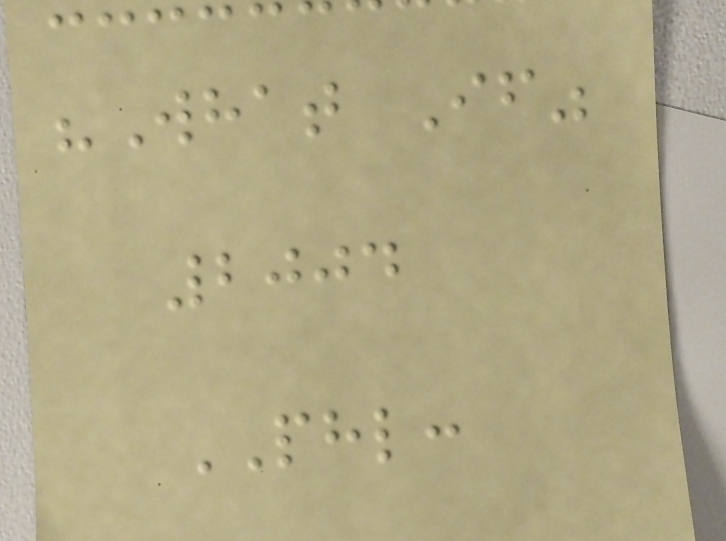"What If"
2004
PHL:
